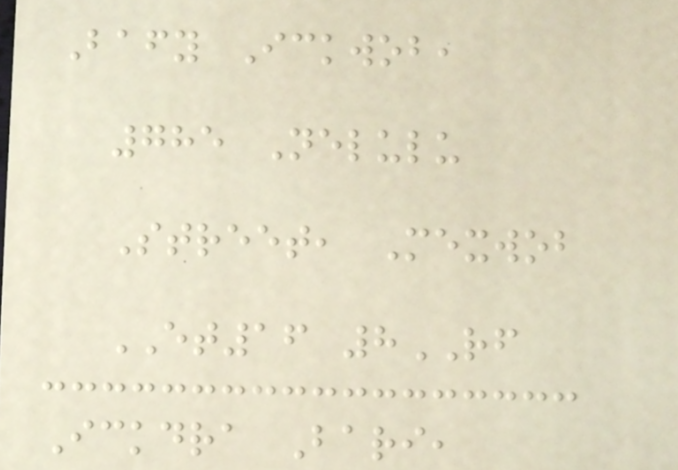Bafy Ickwob,
785 Nelulu
Street, Mexwob
ET16 8RF
Ickdra Bari,
